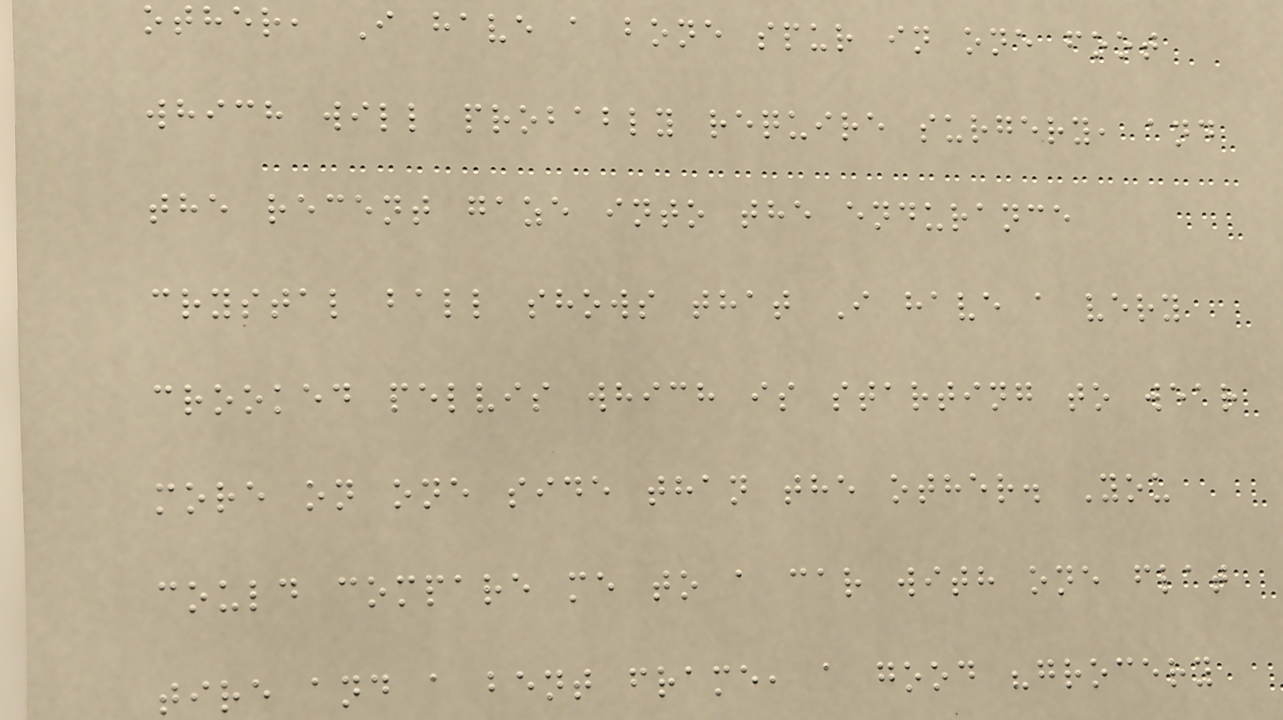other, I have a bone spur in one foot
which will probably require surgery, and
the recent gaze into the endurance
crystal ball shows that I have a very
crooked pelvis which is starting to wear
more on one side than the other. You
could compare me to a car with one flat
tire and a bent frame, a good "grocery
